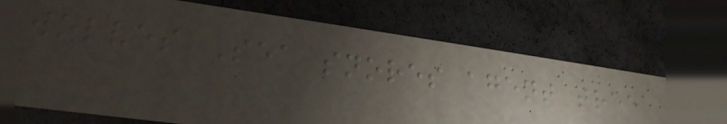wolves Sea snores agent tree
